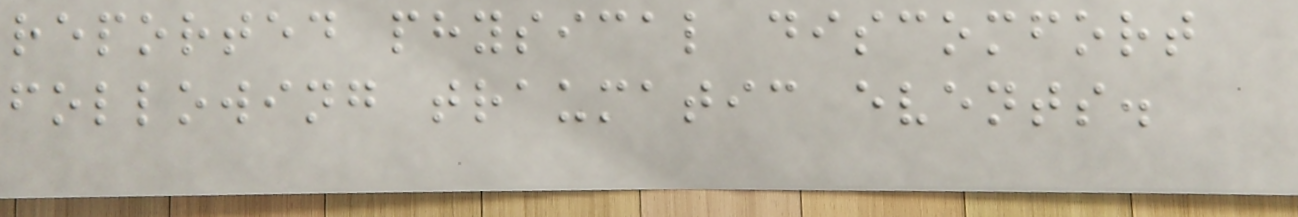reported physical discomfort
following traumatic events.
